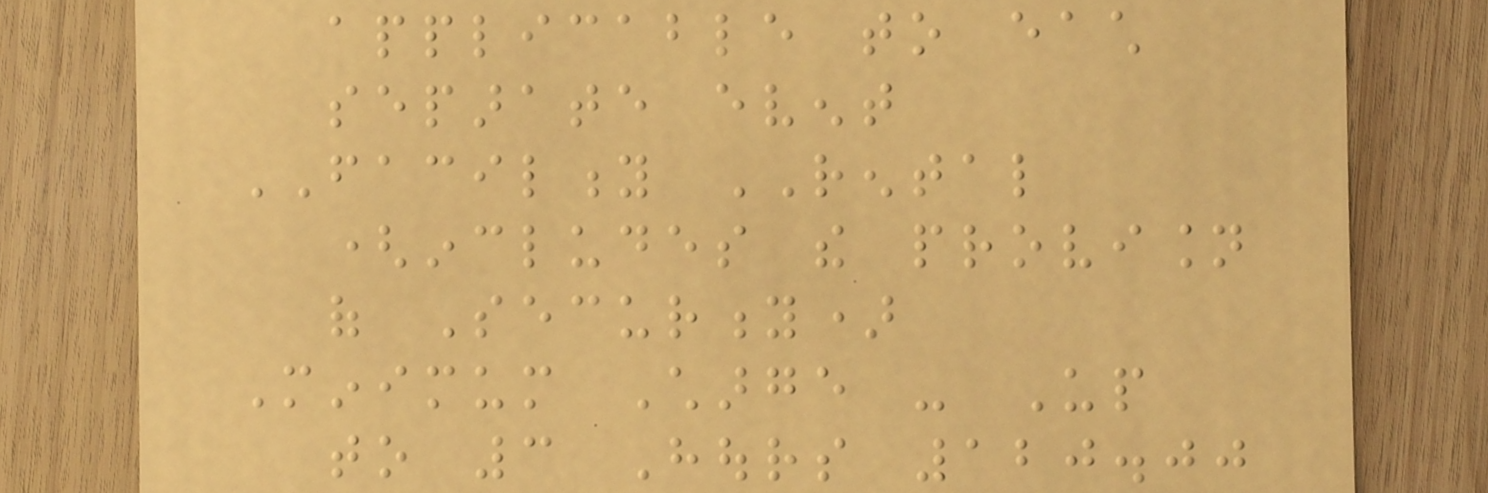applicable to each
separate event
FACILITY RENTAL
(includes the provision
of Security)
Minimum Charge - Up
to 3 Hours 120.00
